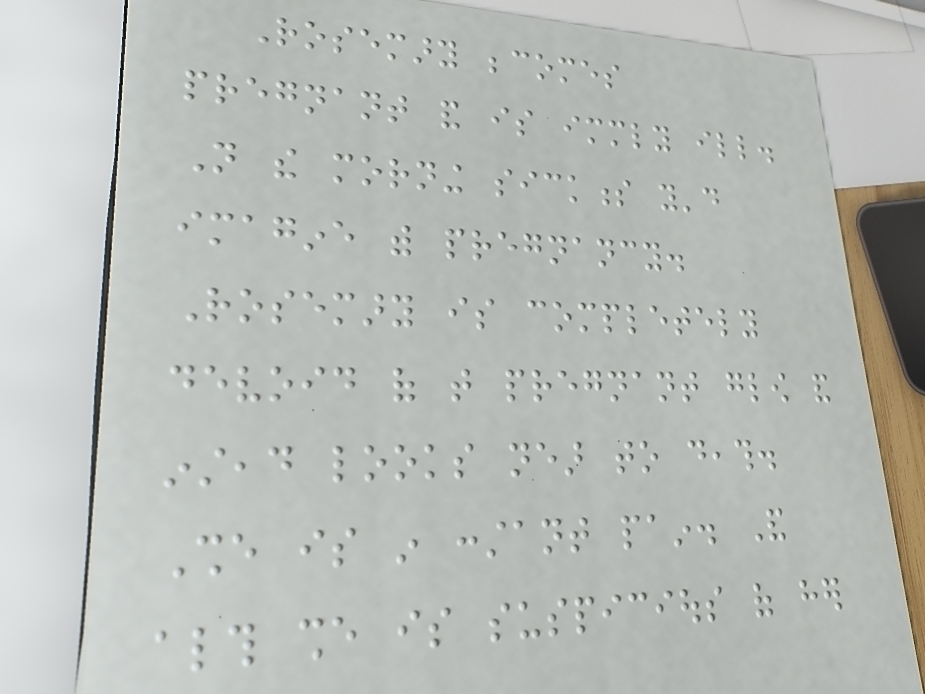Rosemary becomes
pregnant and is immediately ill.
Not the morning sickness you'd
imagine with pregnancy.
Rosemary is completely
devoid of that pregnant glow and
instead looks near to death.
She is in constant pain. And
although she is suspicious of her
